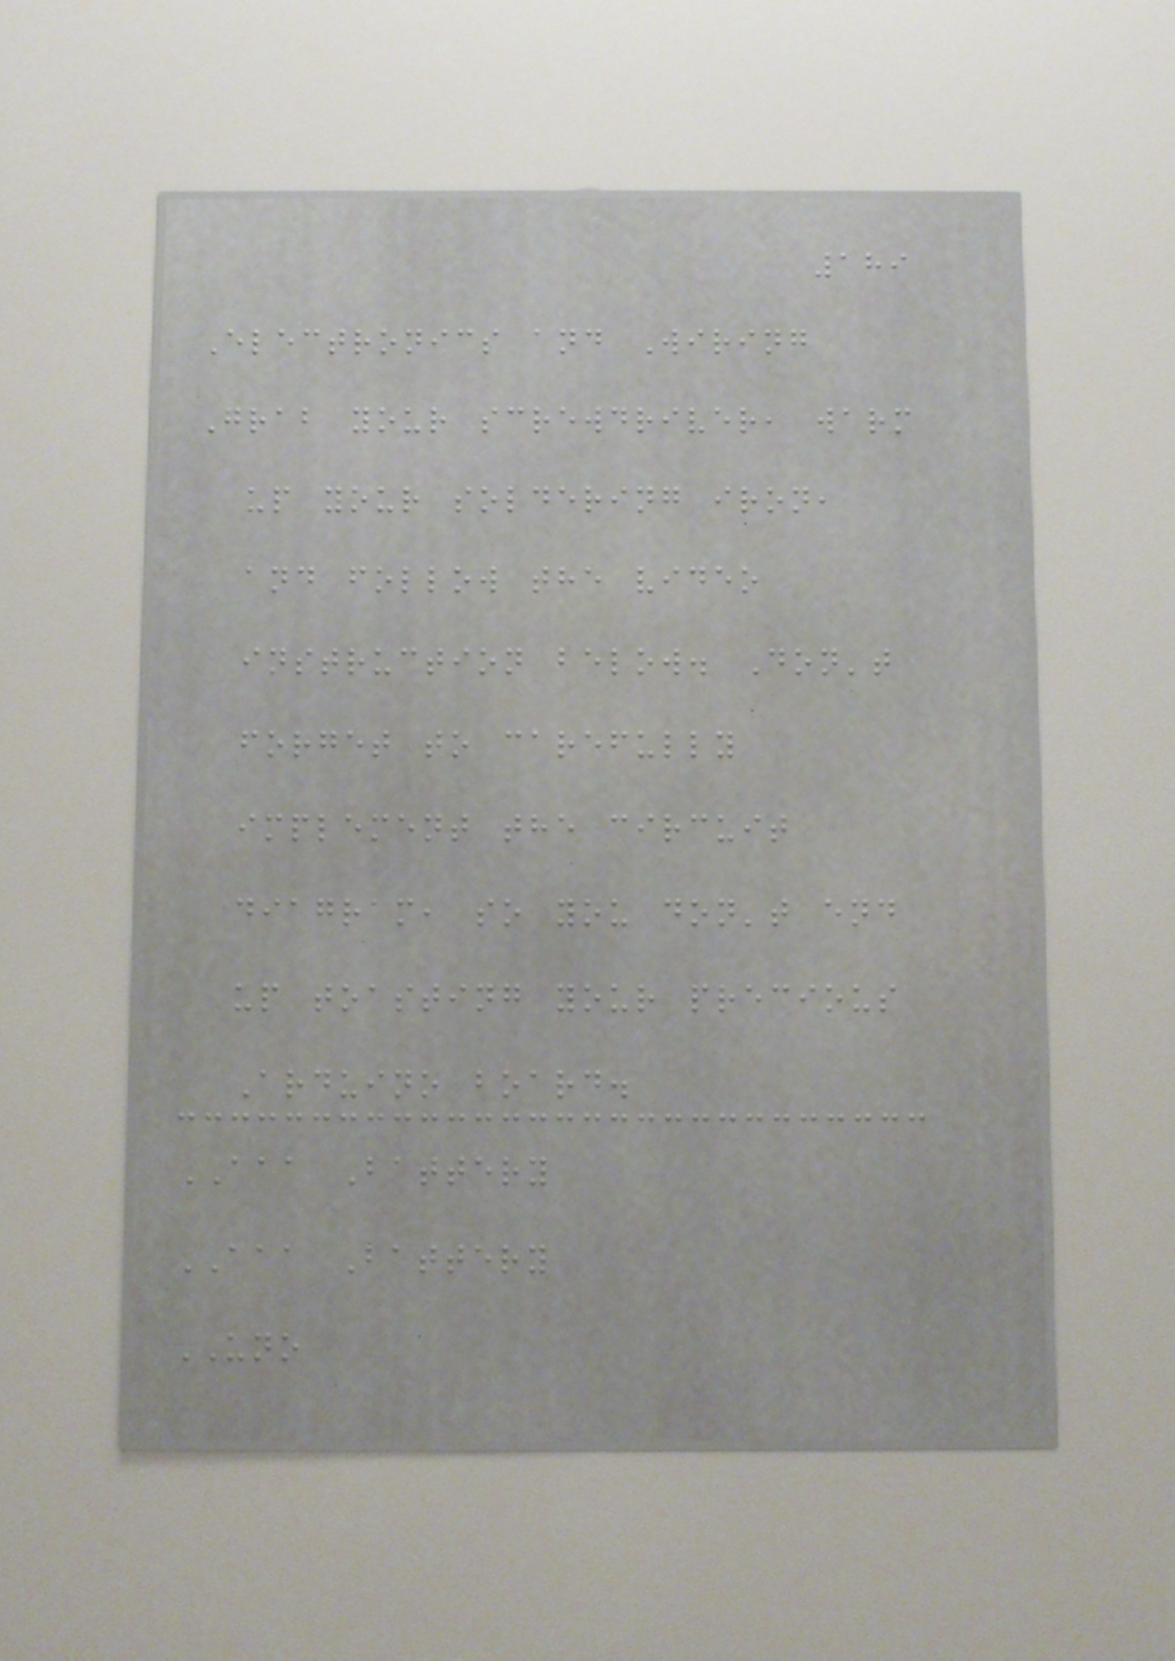189
Electronics and Wiring
Grab your screwdriver, warm
up your soldering iron,
and follow the video
instruction below. Don't
forget to carefully
implement the circuit
diagram, so you don't end
up toasting your precious
Arduino board.
AAA Battery
AAA Battery
UNO
